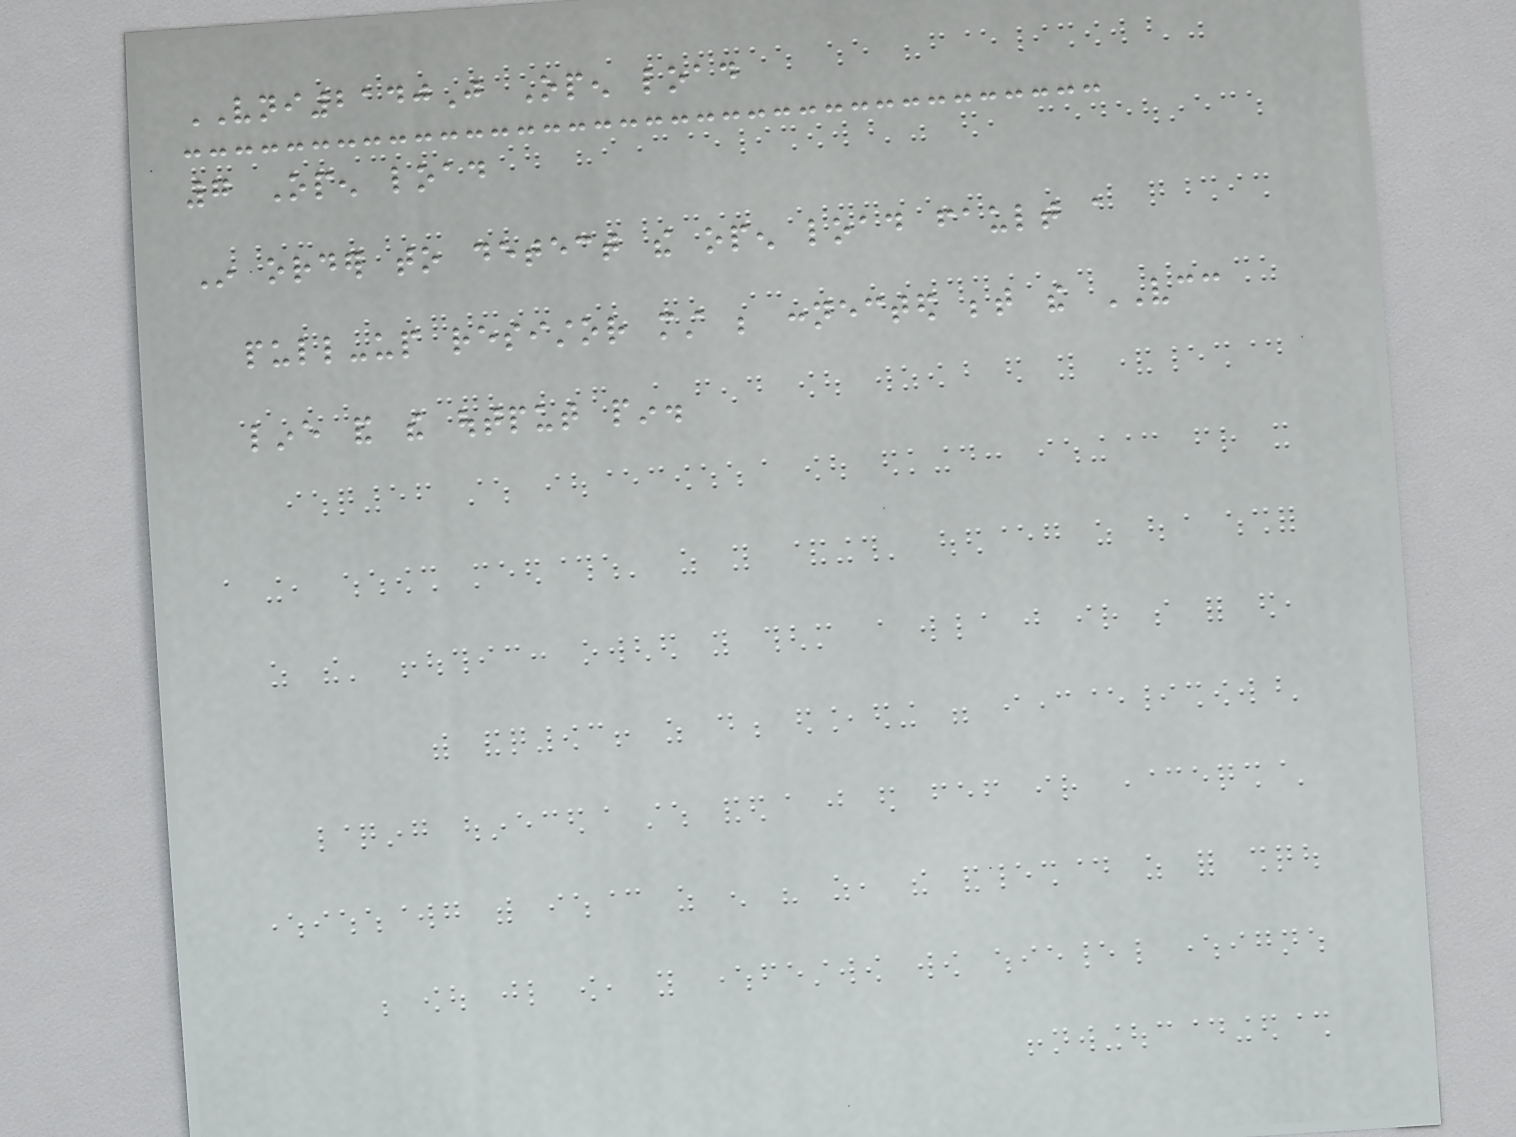VNI2140J Open load
7 Open load
In order to detect the open load fault a
pull-up resistor must be connected between the VCC
line and the output pin.
